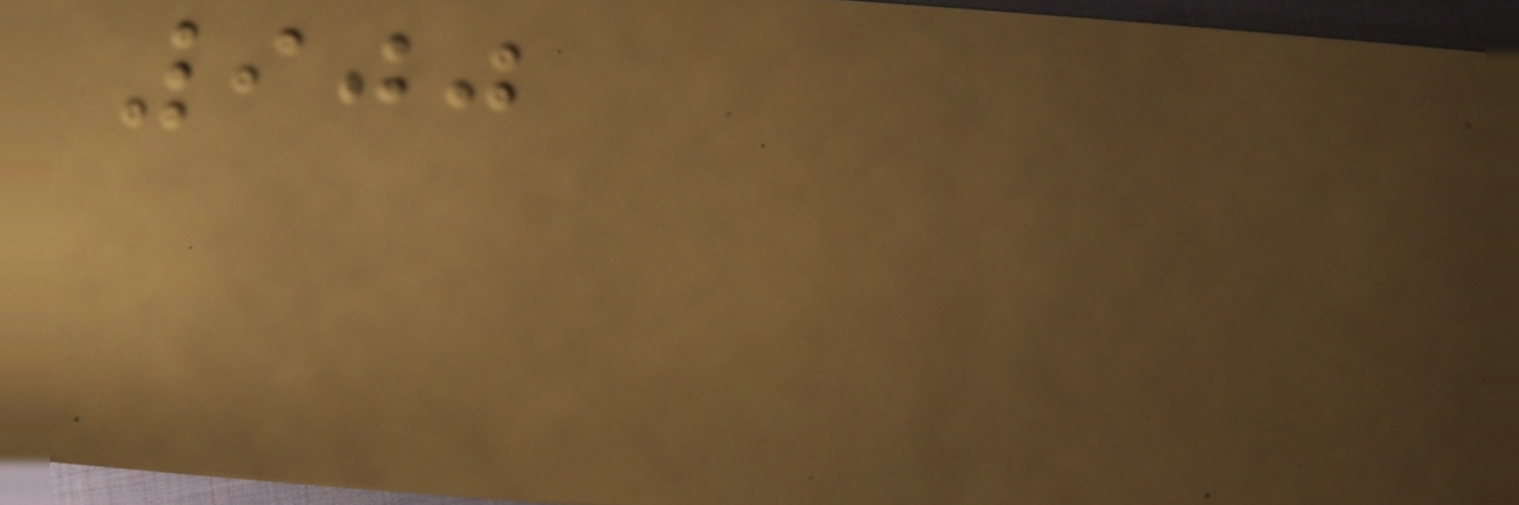900
